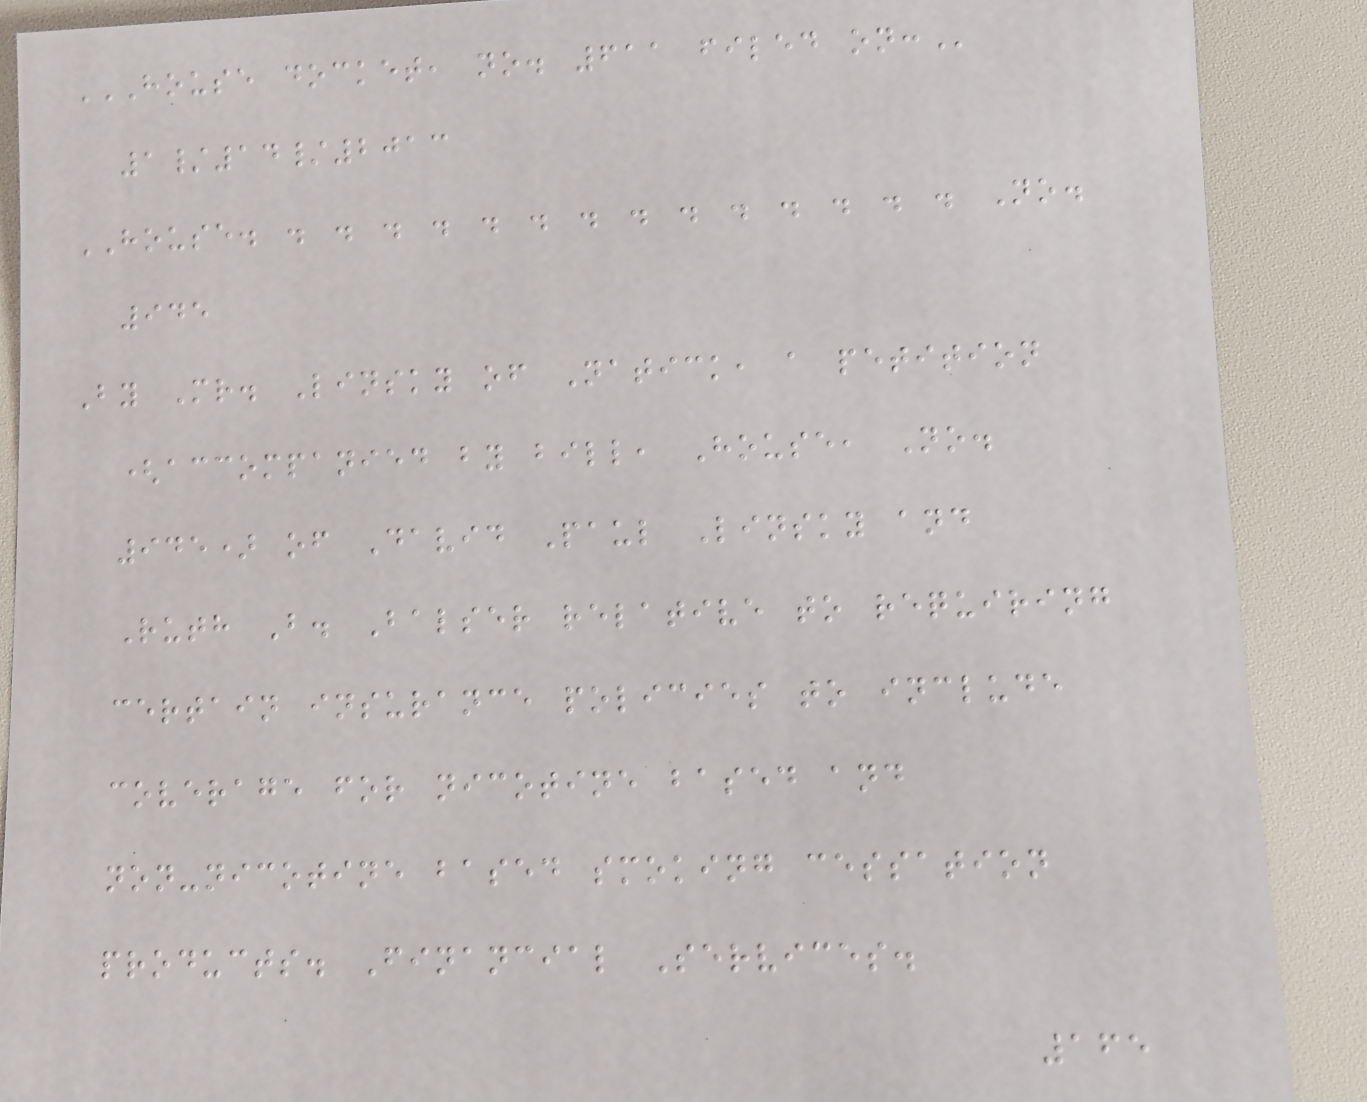HOUSE DOCKET, NO. 611 FILED ON:
1/14/2013
HOUSE. . . . . . . . . . . . . . . No.
945
By Mr. Linsky of Natick, a petition
(accompanied by bill, House, No.
945) of David Paul Linsky and
Ruth B. Balser relative to requiring
certain insurance policies to include
coverage for nicotine based and
non-nicotine based smoking cessation
products. Financial Services.
165
